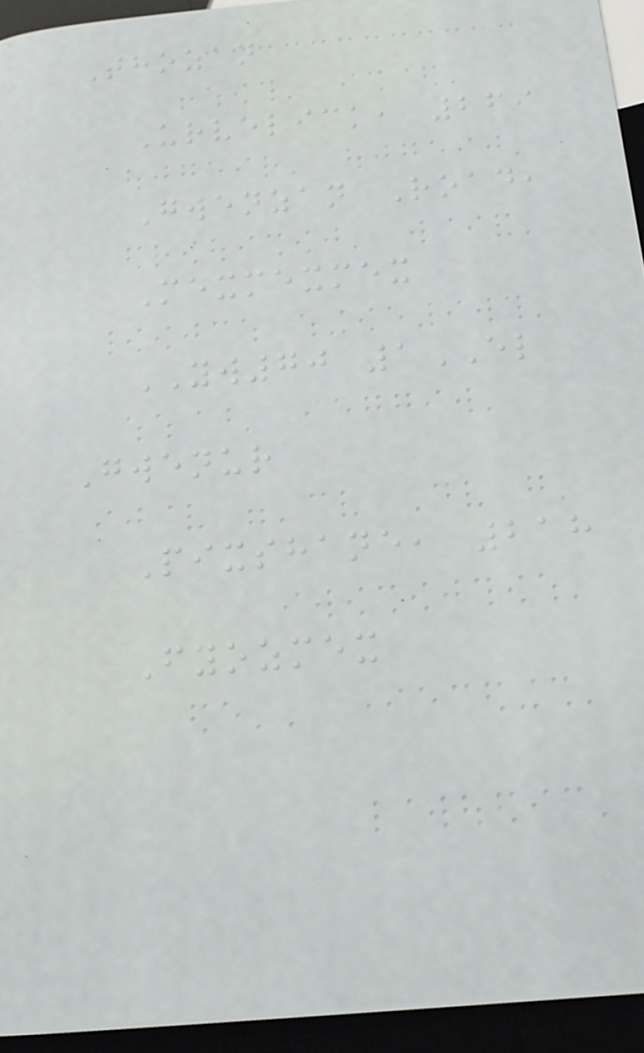Thozan
Urvelick, 269
Gwenzan Road,
Mexmexmex
YW70 1EL
Gwenur
Pixshane, 218
Fyozmex
